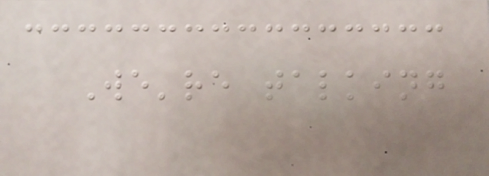We're talking
